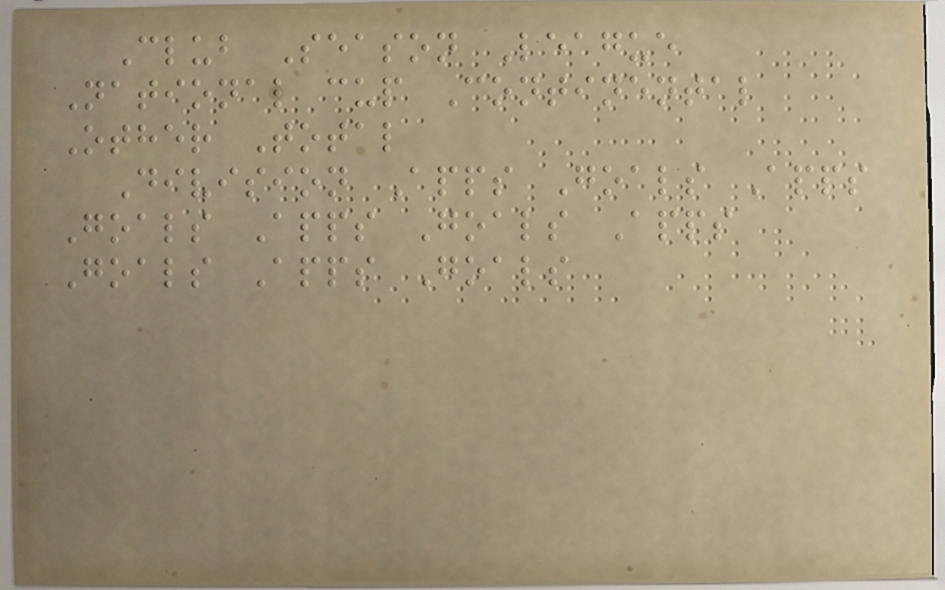Club Season League
National cup Continental
Other Total
Division Apps Goals Apps
Goals Apps Goals Apps
Goals Apps Goals
